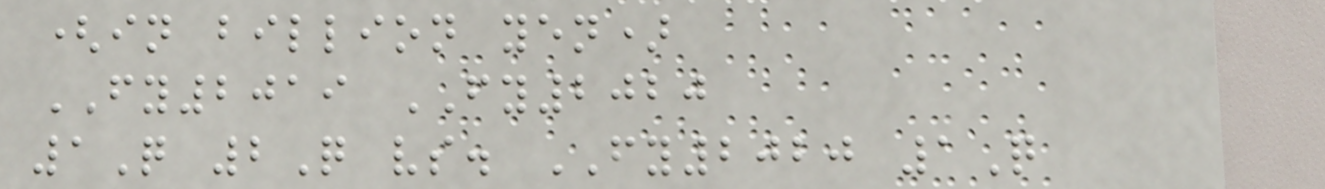(in billion yen)
FY2019 FY2020
1Q 2Q vs. FY2020 1Q
